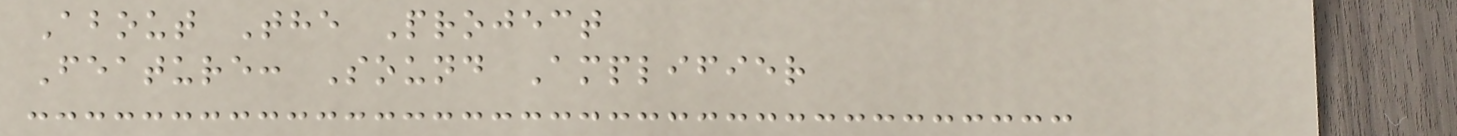About The Project
Feature: Sound Amplifier
